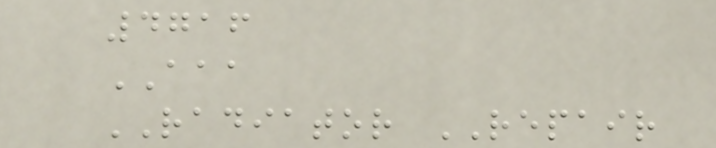4716
AAA
RADIATOR REPAIR
